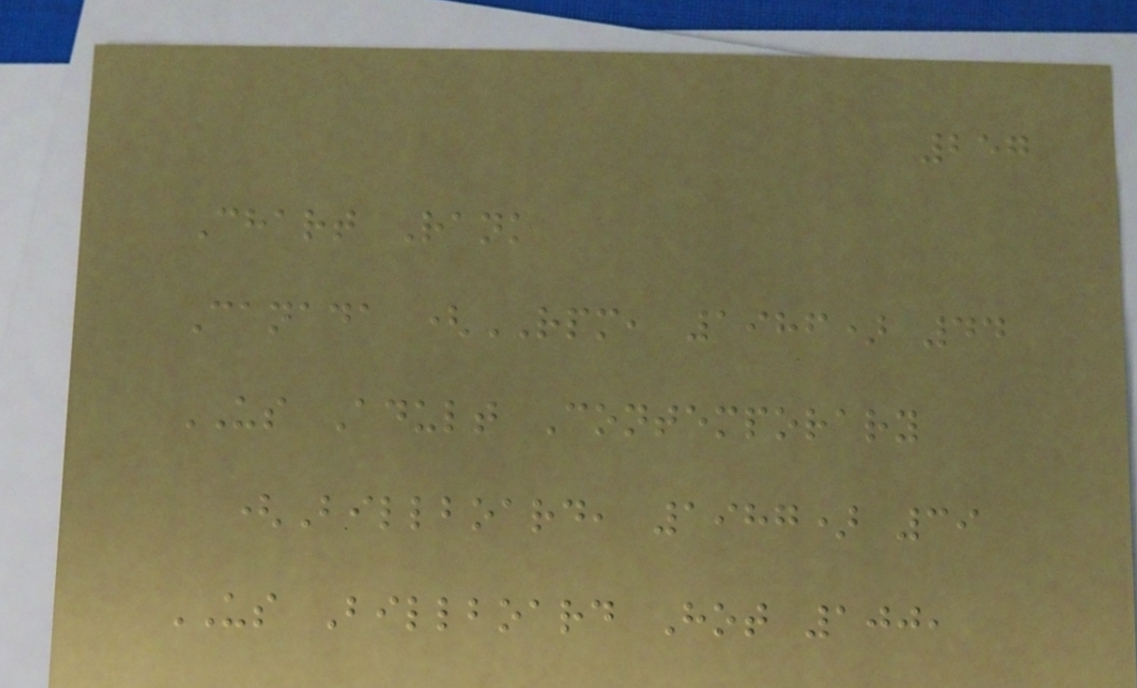257
Chart Rank
Canada (RPM, 1986) 44
US Adult Contemporary
(Billboard, 1987) 39
US Billboard Hot 100,
